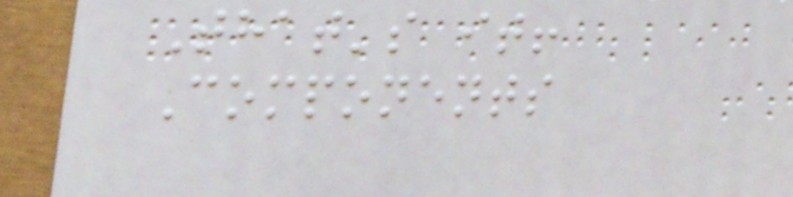That's it!
Components
